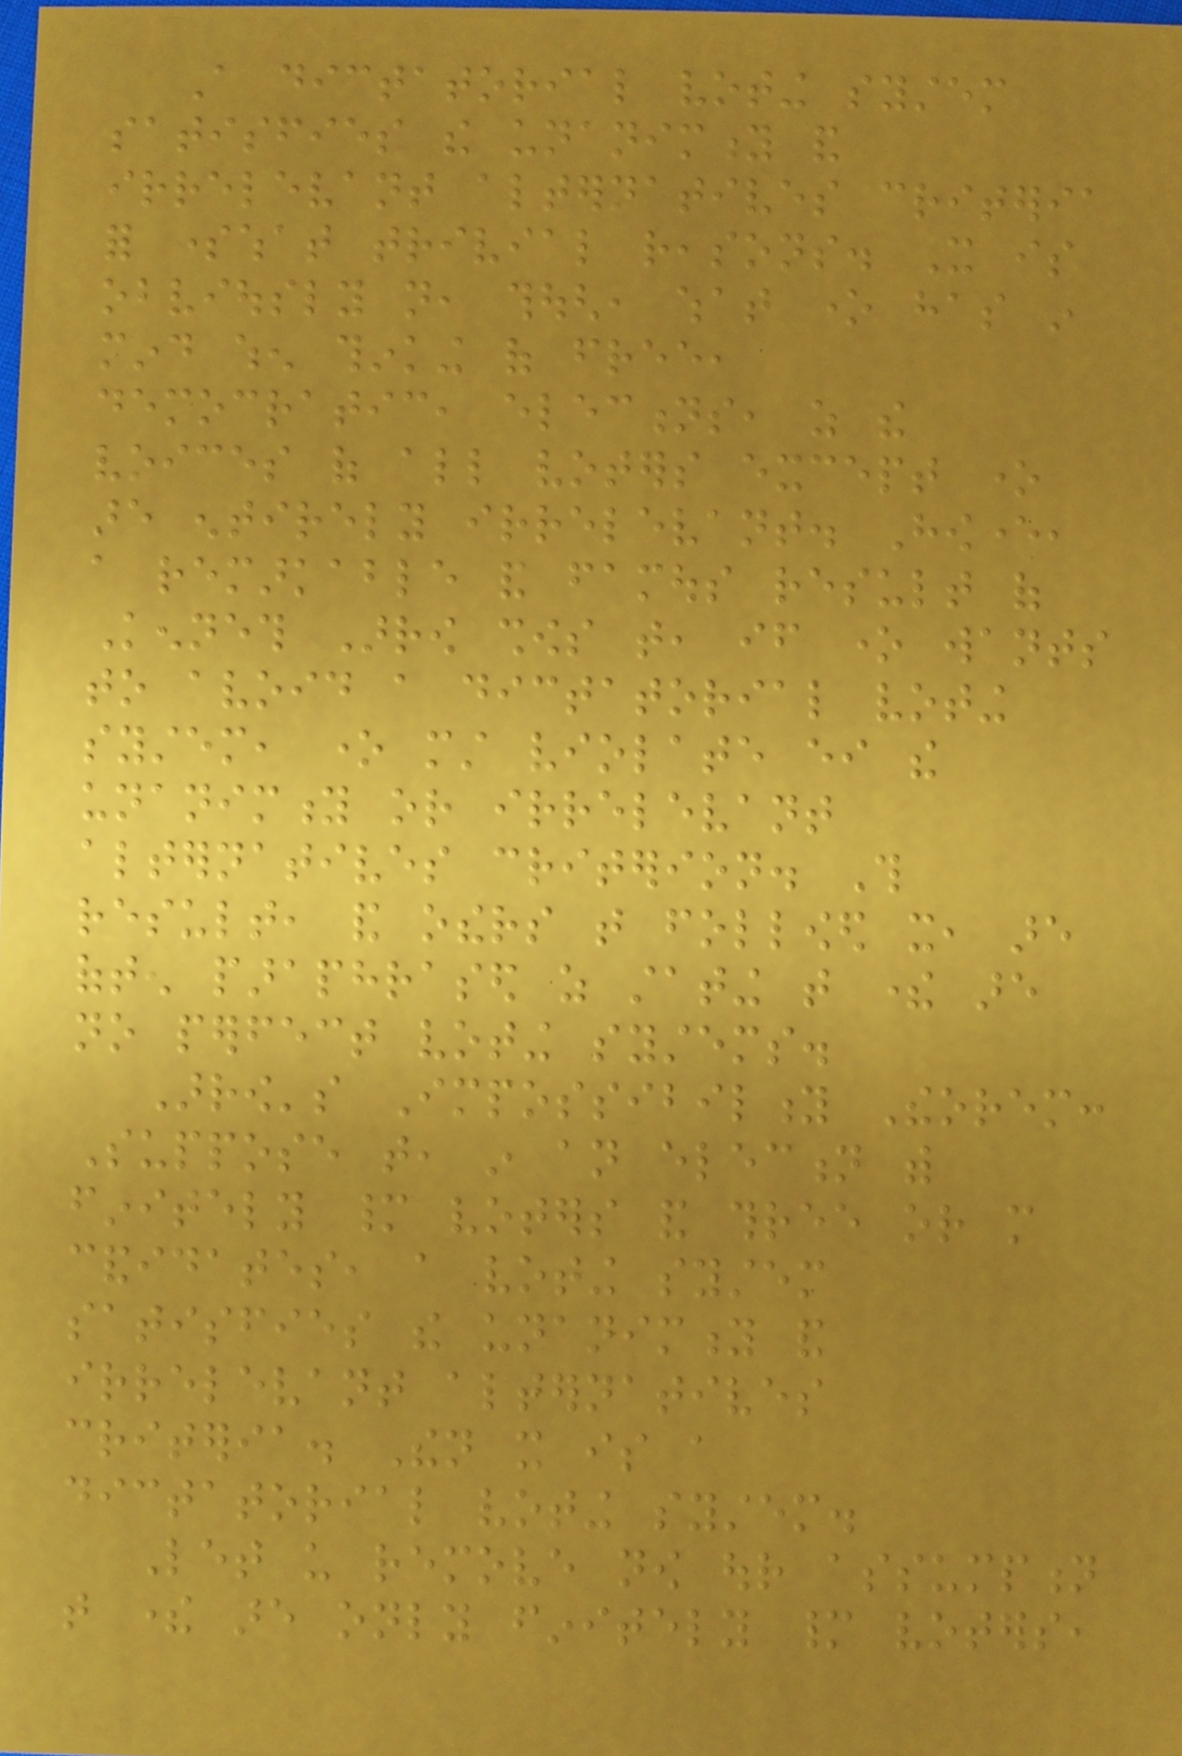A dictatorial voting system
satisfies the unanimity and
irrelevant alternatives criteria
for somewhat trivial reasons. It is
obviously not, though, what one has in
mind when thinking of free,
democratic, elections, as the
voices of all voters except one
are entirely irrelevant. However,
a remarkable and famous result of
Kenneth Arrow shows that, if one wants
to avoid a dictatorial voting
system, one must violate either the
unanimity or irrelevant
alternatives criterion. This
result, and others that followed it, are
often paraphrased as stating that there are
no perfect voting systems.
Arrow's Impossibility Theorem:
Suppose that, in an election with
finitely many voters and three or more
candidates, a voting system
satisfies the unanimity and
irrelevant alternatives
criteria. Then it is a
dictatorial voting system.
Let us remove now our assumption
that there are only finitely many voters,
